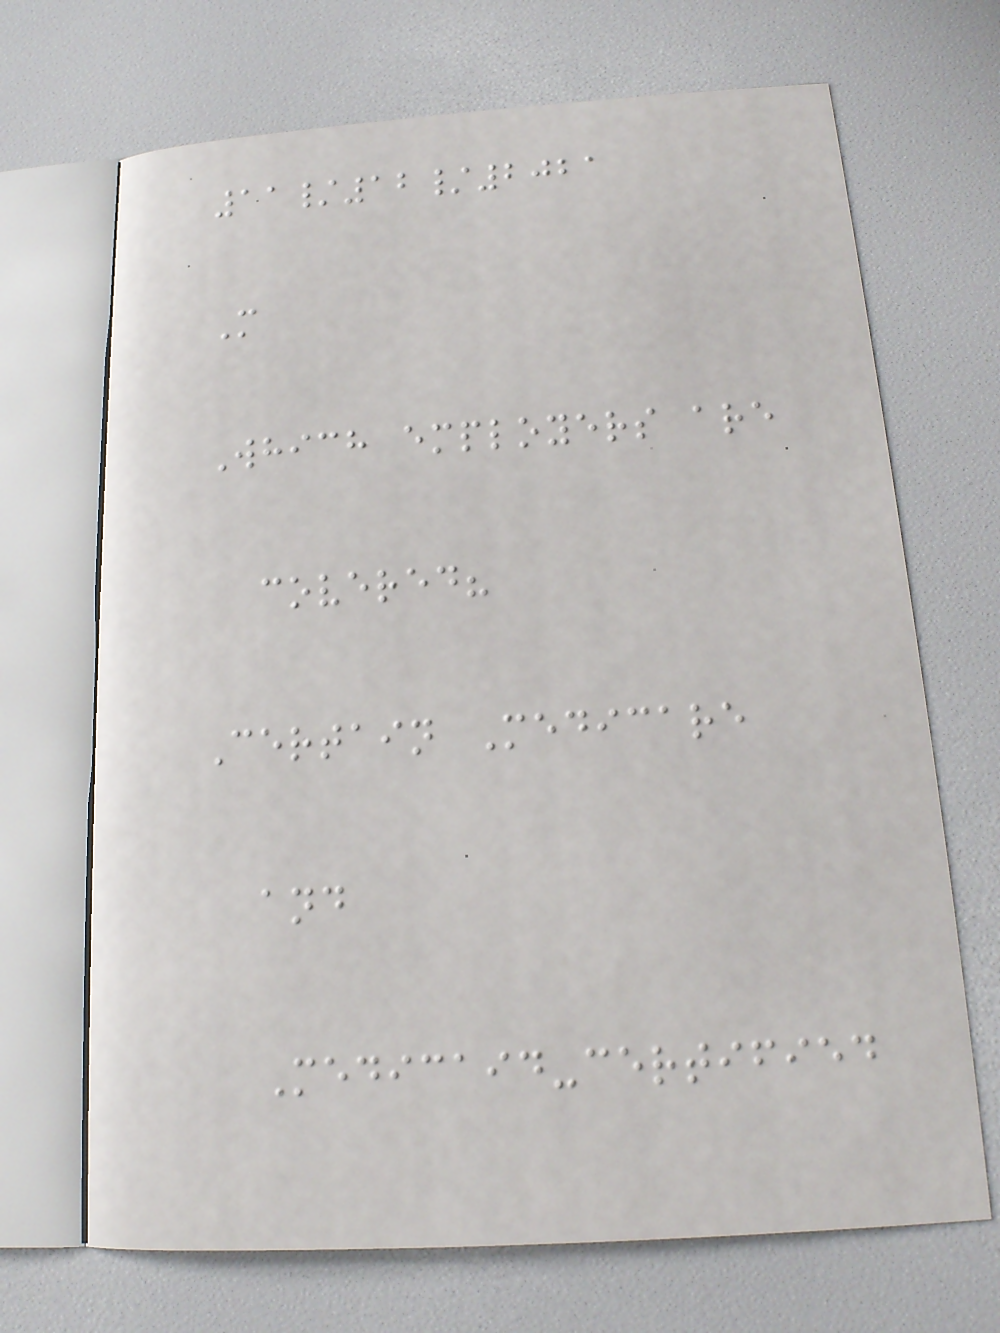11/12/2021
M
Which employers are
covered?
Certain Medicare
and
Medicaid-certified
